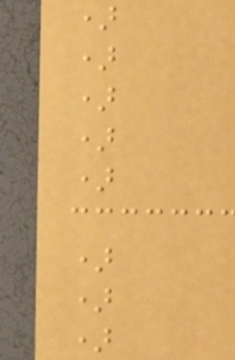)
)
)
)
)
)
)
)
